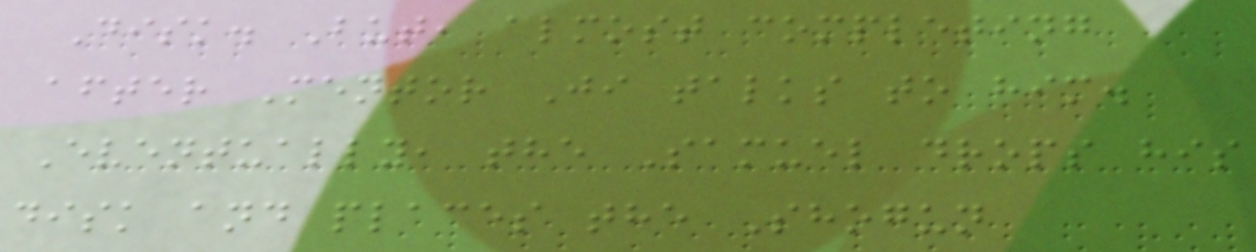Disk. But, almost completing
after Mentor Ji talks to him.
Eventually, the Samuel drops his
disk and places the Shogun
